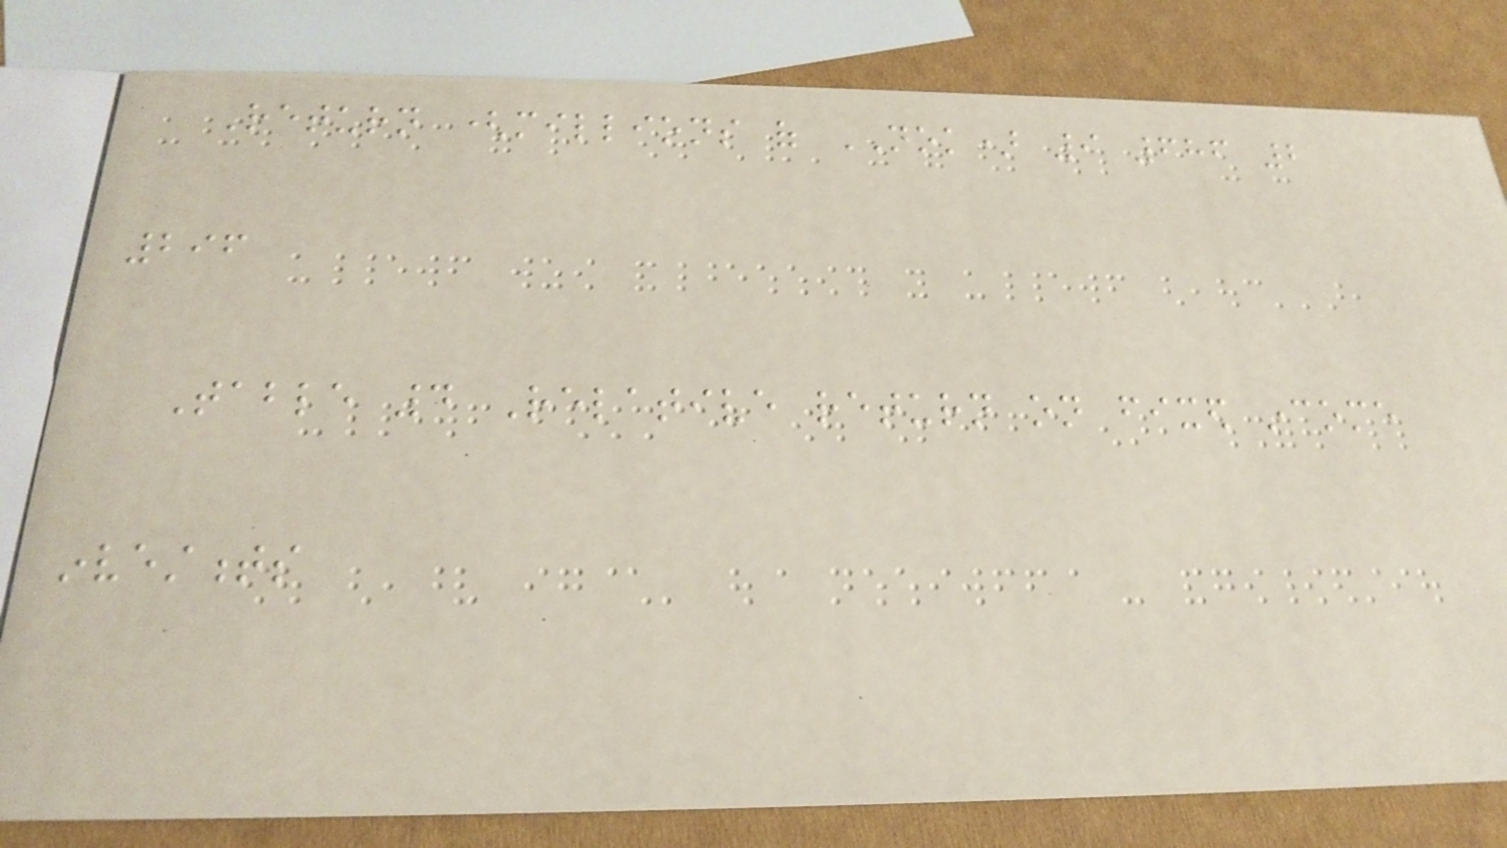Return (millions of NOK) 9 686 2
296
Table 4 Relative return on fixed income
investments
